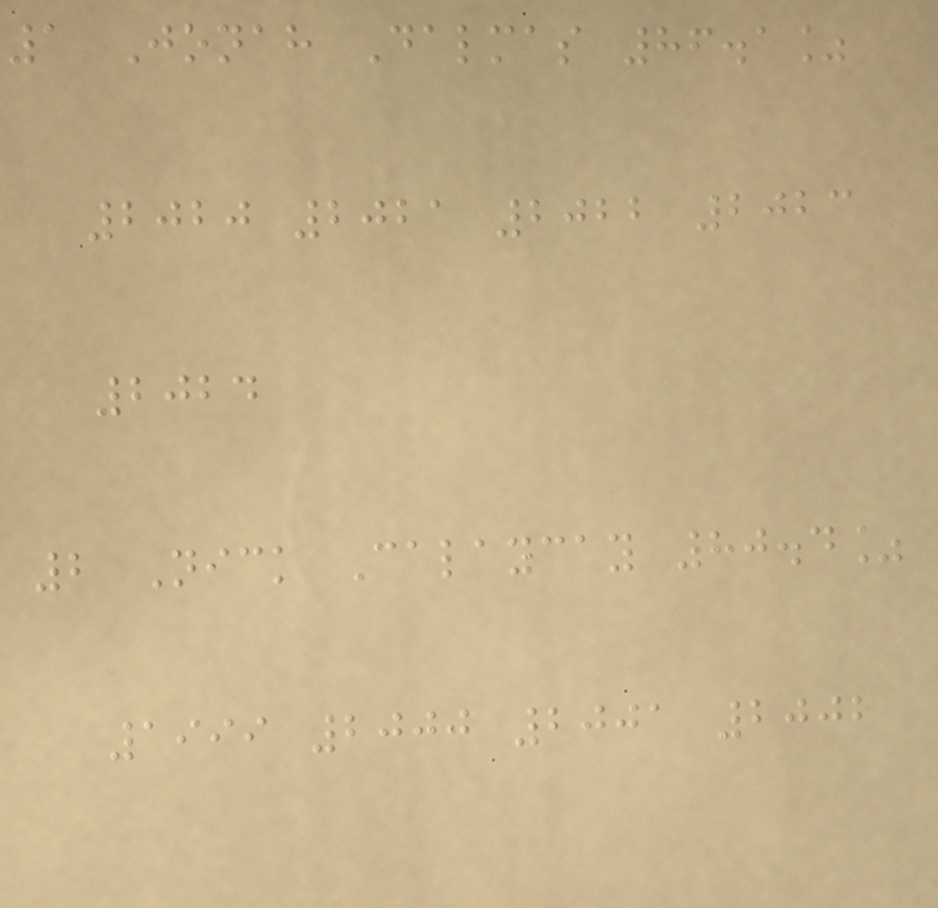1 Jonah Dalmas 86.1%
2020 2021 2022 2023
2024
2 Nick Calaycay 80.4%
1999 2000 2001 2002
